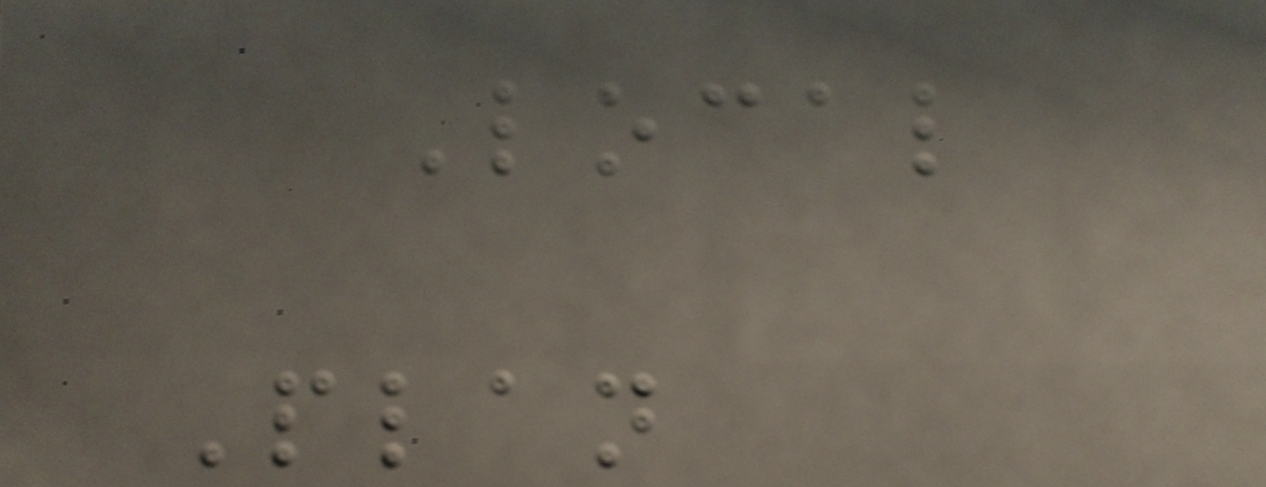Local
Plan
